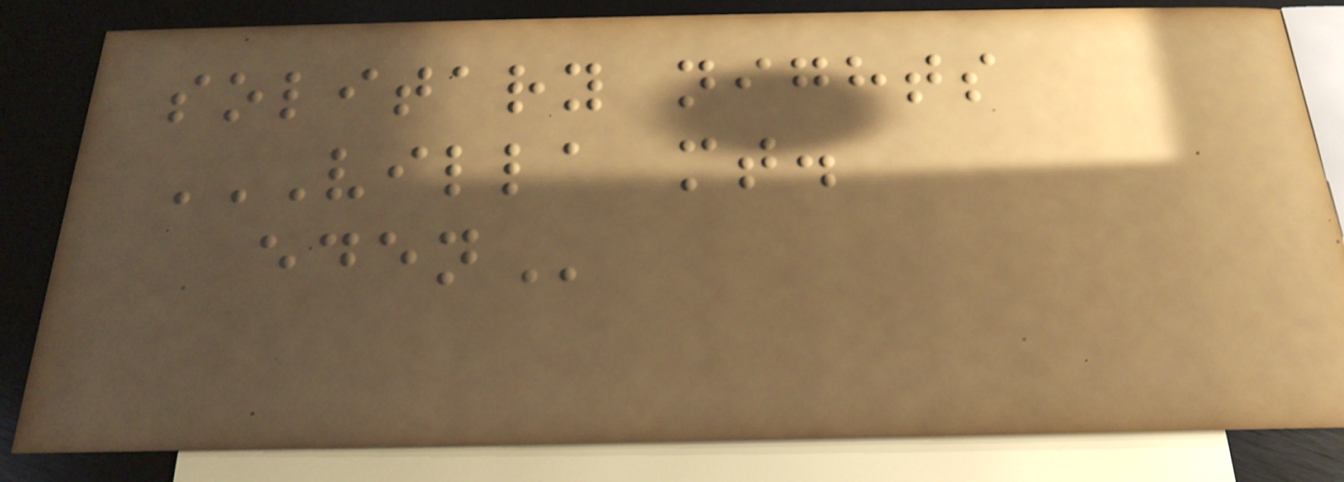solitary nights
VILLA MT.
EDEN
